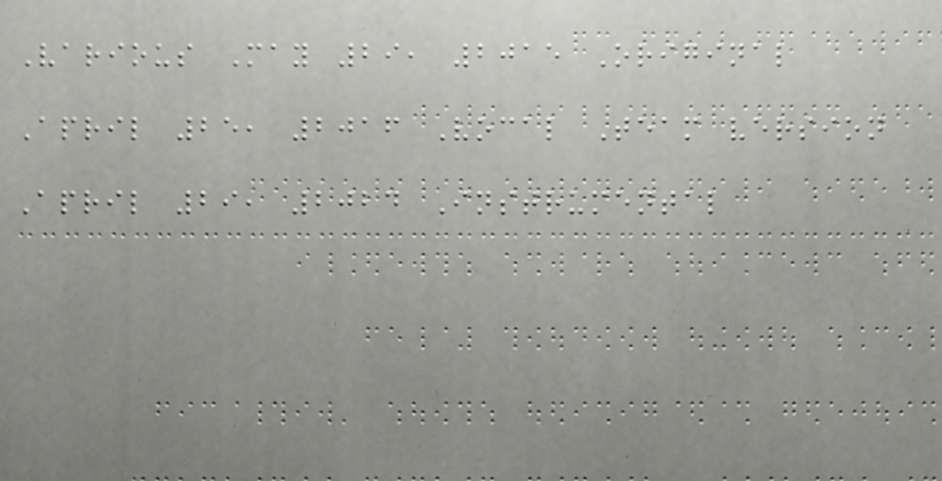Various May 29, 2015 Original
April 25, 2016 Vocal Team version
April 29, 2024 Instrumental
